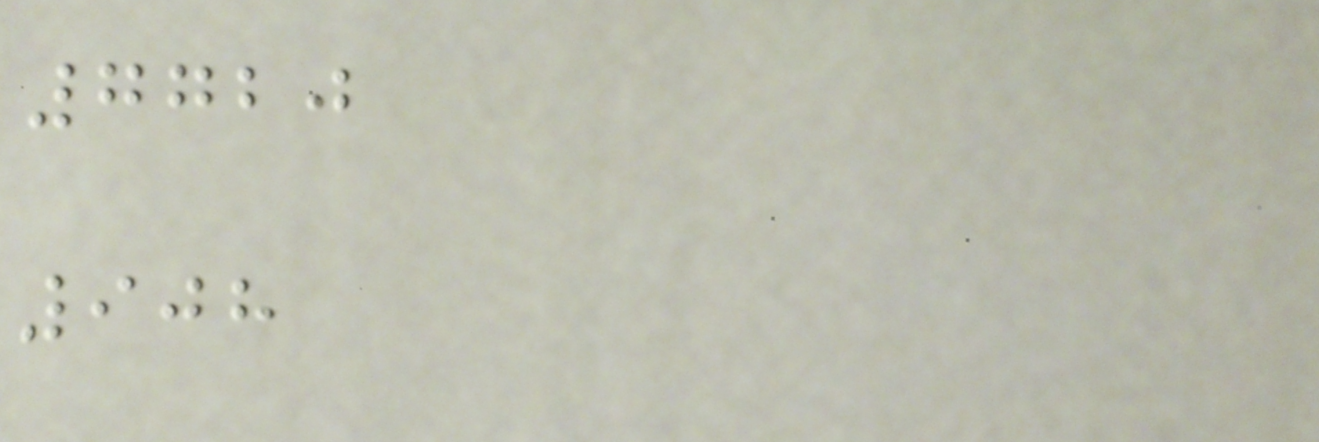7720
908
